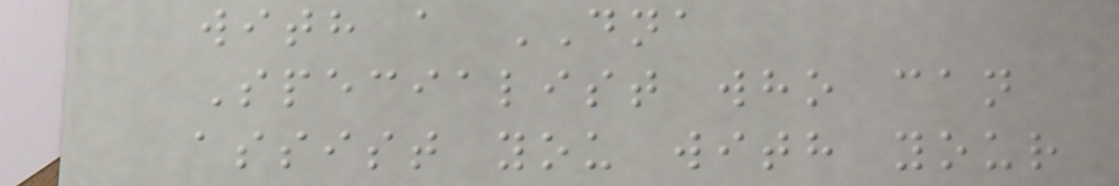with a DNA
Specialist who can
assist you with your
